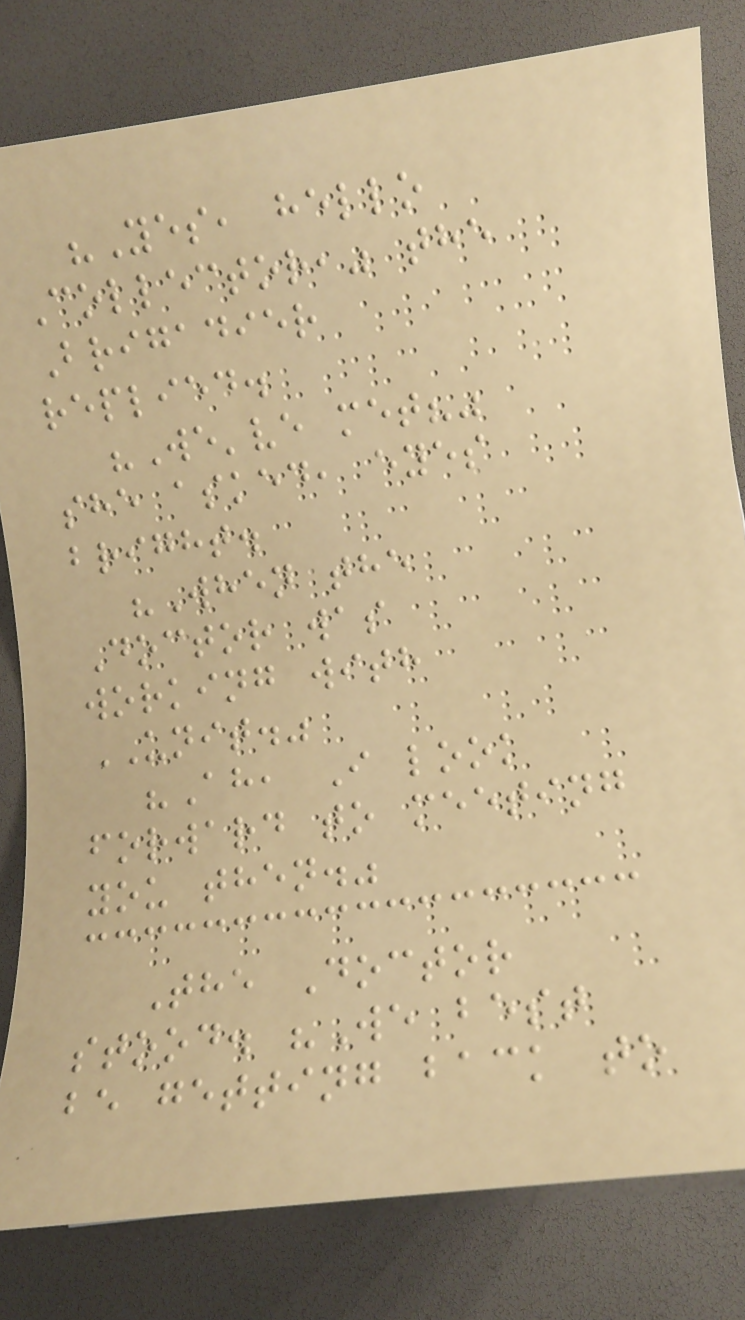"Yes, hello
Collector," the
Brigadier
replied.
"We've met?"
she asked, eyes
bright.
"When the
Doctor was
working with
UNIT."
"Ah, I look
forward to meeting
you then."
The Doctor
stood. "We best
be getting back to
